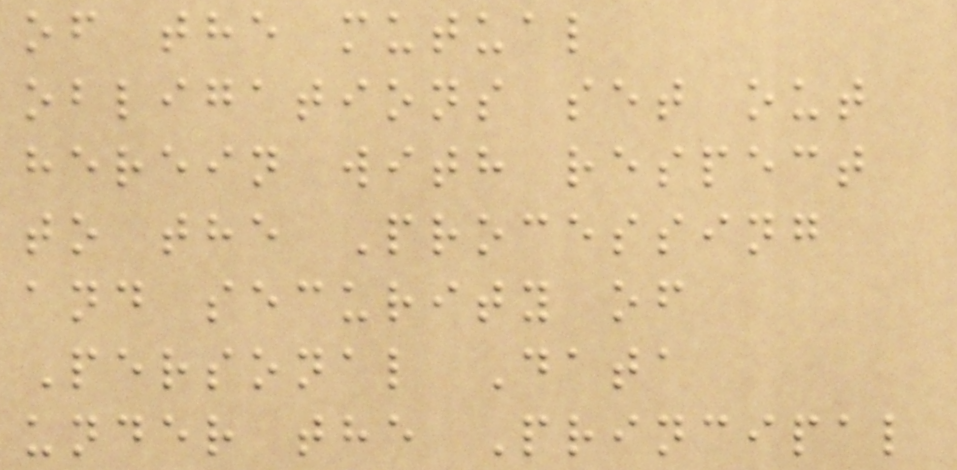of the mutual
obligations set out
herein with respect
to the Processing
and security of
Personal Data
under the Principal
